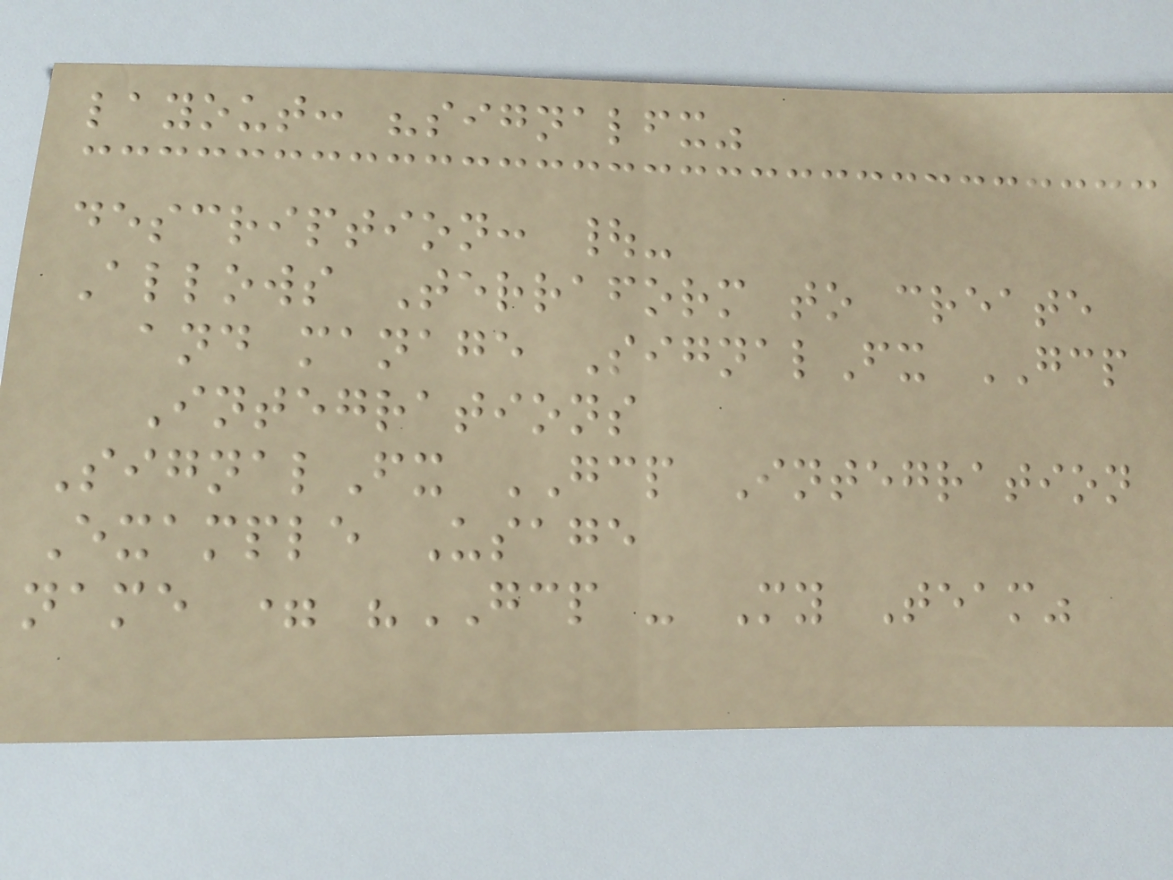layout: "signalfx"
description: |-
Allows Terraform to create
and manage SignalFx GCP
Integrations
SignalFx GCP Integration
Example Usage
name = "GCP - My Team"
